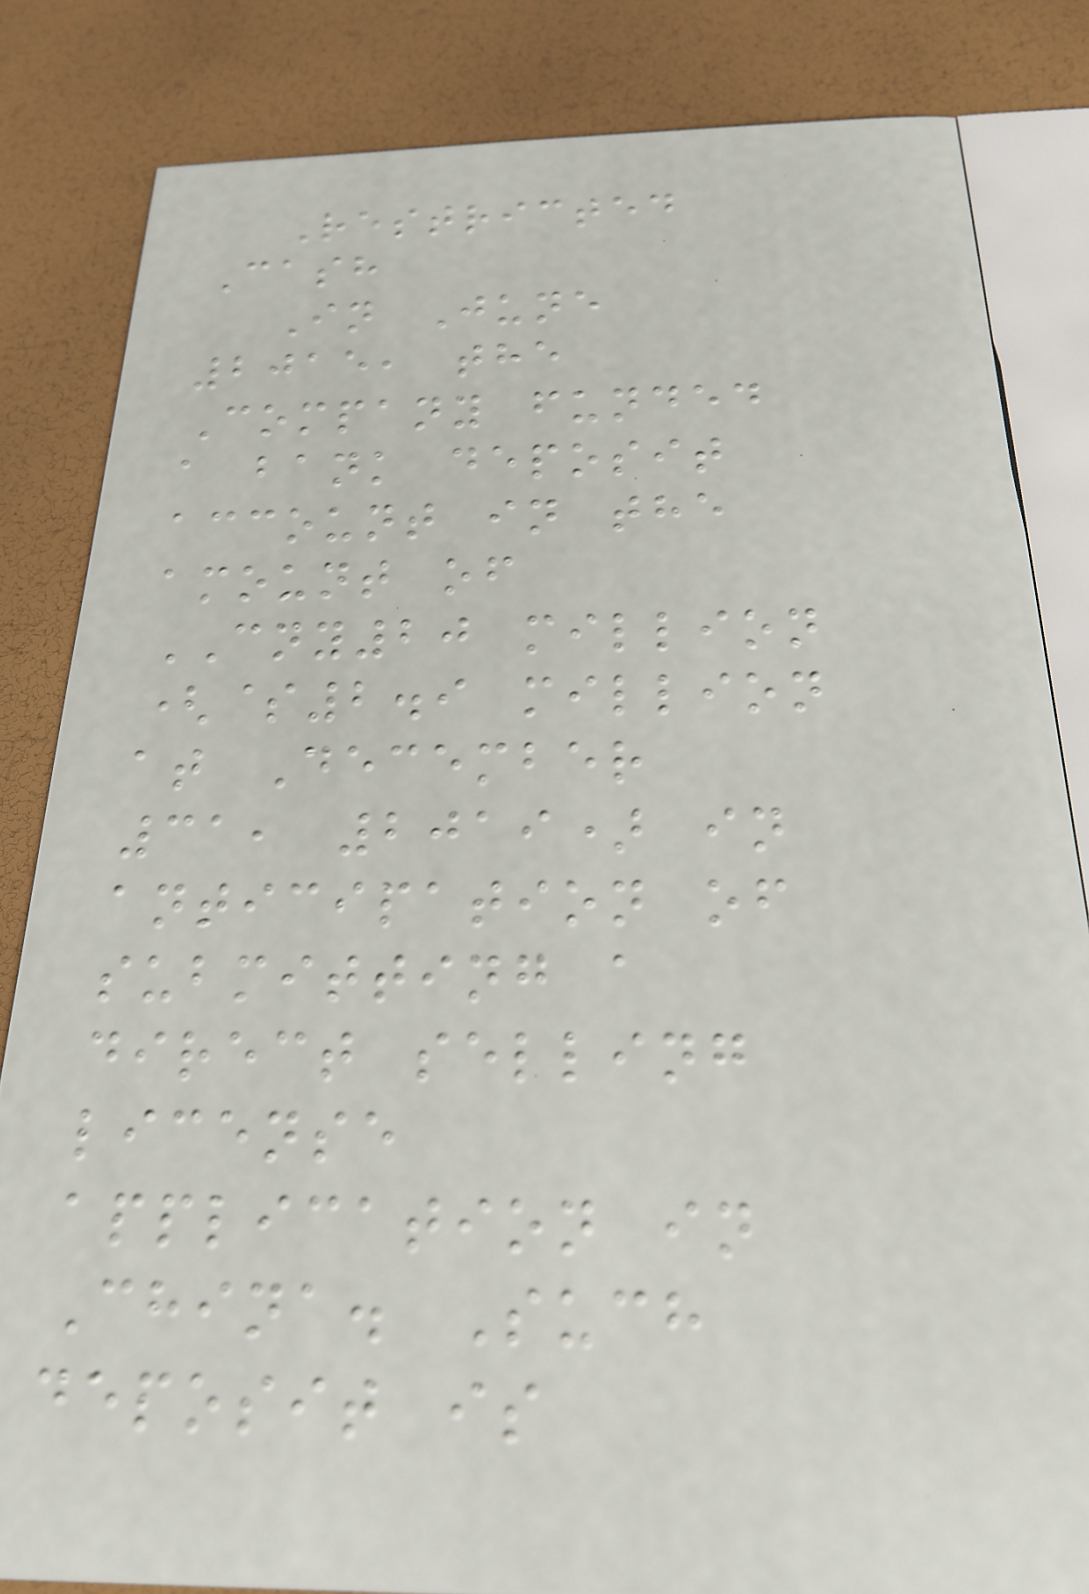Restricted
Cash
In June
2015, the
Company funded
a bank deposit
account in the
amount of
CNY20 million
($2.9 million
at December
31, 2019) in
anticipation of
submitting a
direct selling
license
application in
China. Such
deposit is
